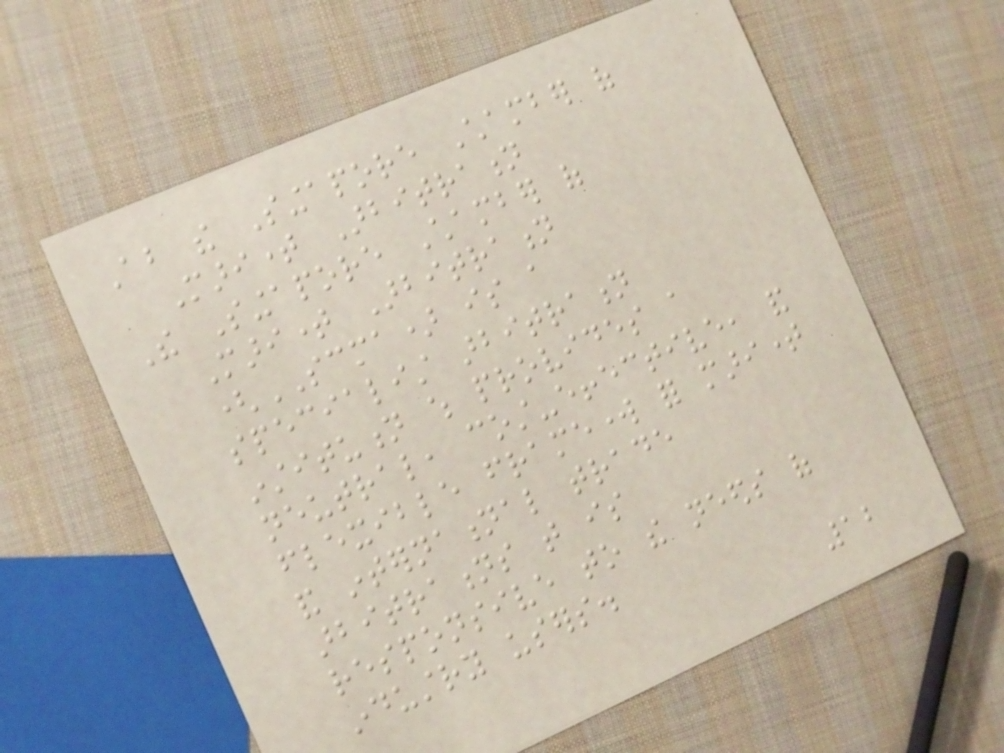About the Singapore Chamber of
Maritime Arbitration
The Singapore Chamber of
Maritime Arbitration
(SCMA) is a
specialist arbitration
institution which provides a
neutral, cost-effective, and
flexible framework for maritime
and international trade
arbitrations that is
responsive to the needs of
industry users.
12
